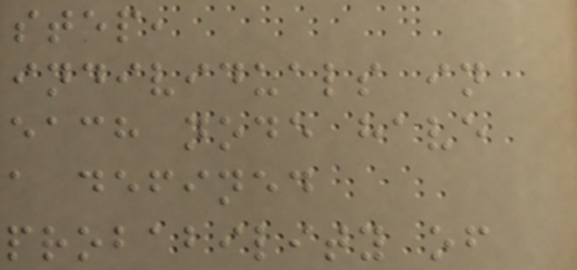step,
individuals in
each node have
a defined
probability of
